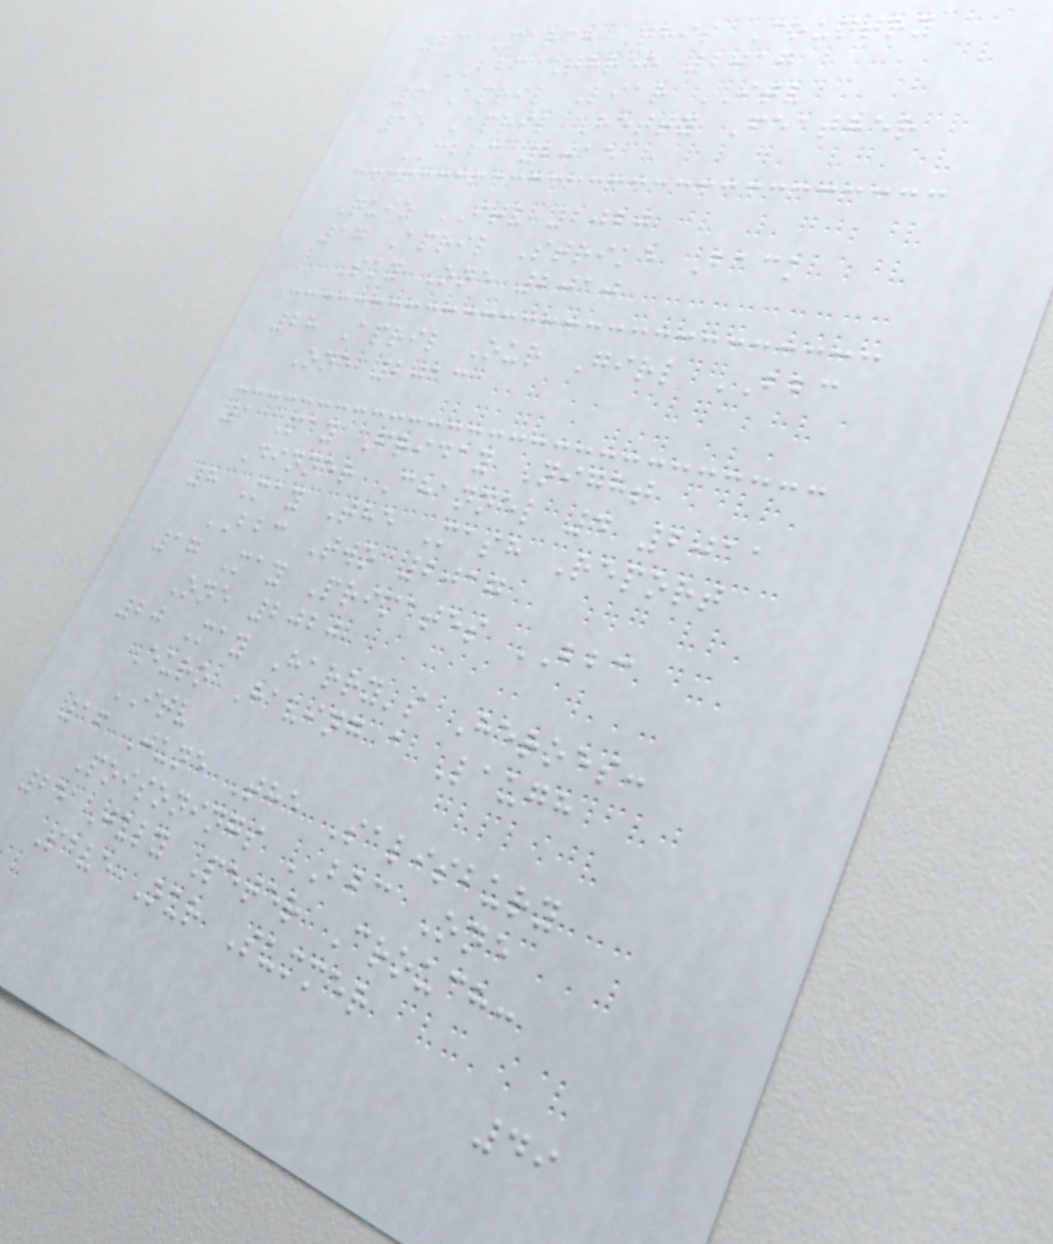23 March This Country
BBC Three 2017
6 April Liar ITV
15 April Hetty Feather
CBBC 2015
Quiz ITV 2020
17 April Strike Back
Sky One 2010
28 April Our Girl BBC
One 2013
1 May Friday Night
Dinner Channel 4 2011
8 May The Mash Report
BBC Two 2017
17 May Primates BBC
One 2020
20 May Harry's Heroes:
Euro Having a Laugh
ITV
16 June The Salisbury
Poisonings BBC One
25 July Peter Crouch:
Save Our Summer
49
